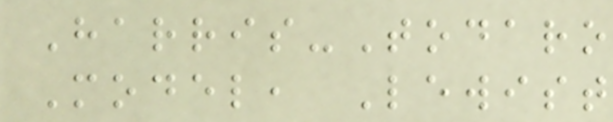Harris-Todaro
Model, Lewist
